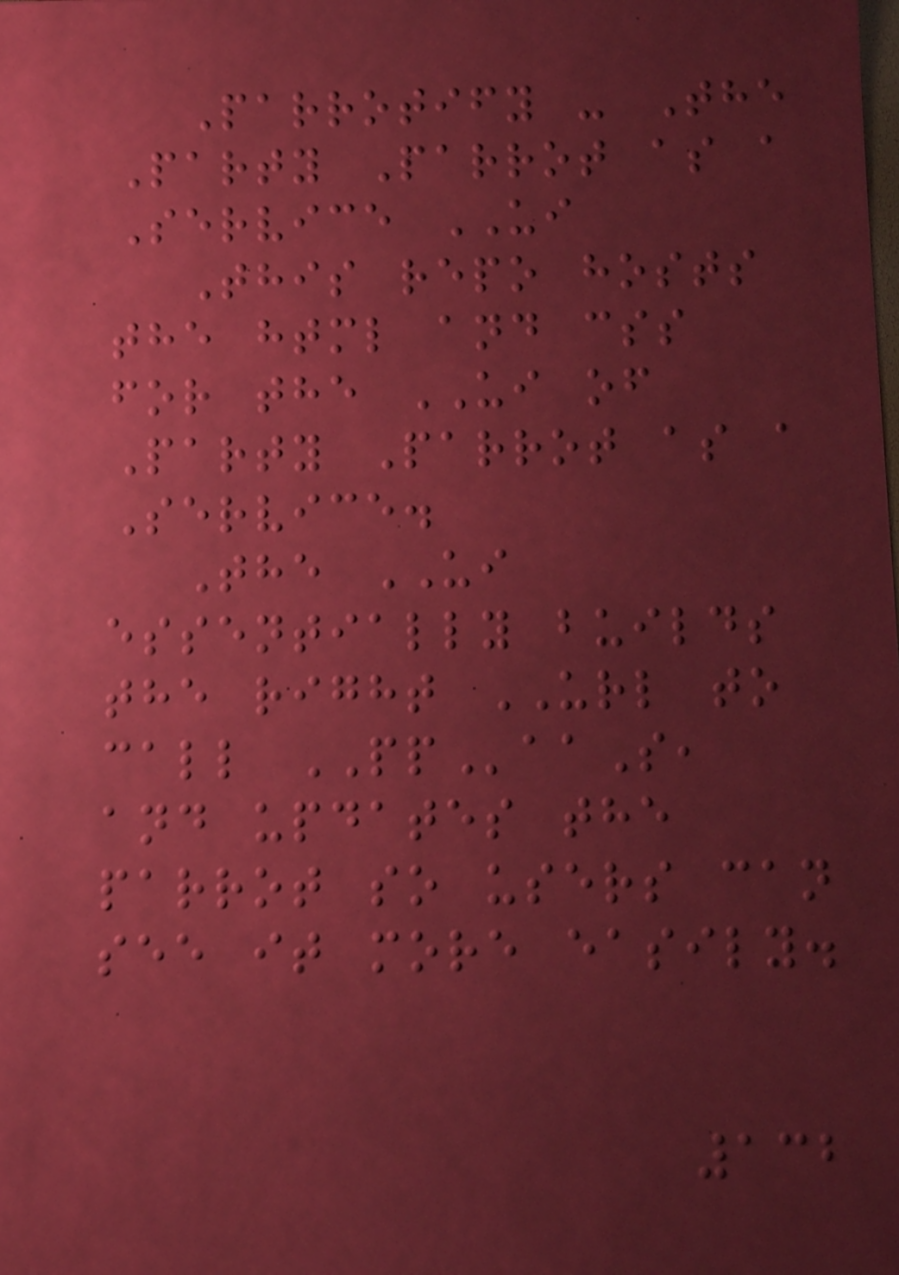Parrotify - The
Party Parrot as a
Service UI
This repo hosts
the html and css
for the UI of
Party Parrot as a
Service.
The UI
essentially builds
the right URL to
call PPaaS,
and updates the
parrot so users can
see it more easily.
132
